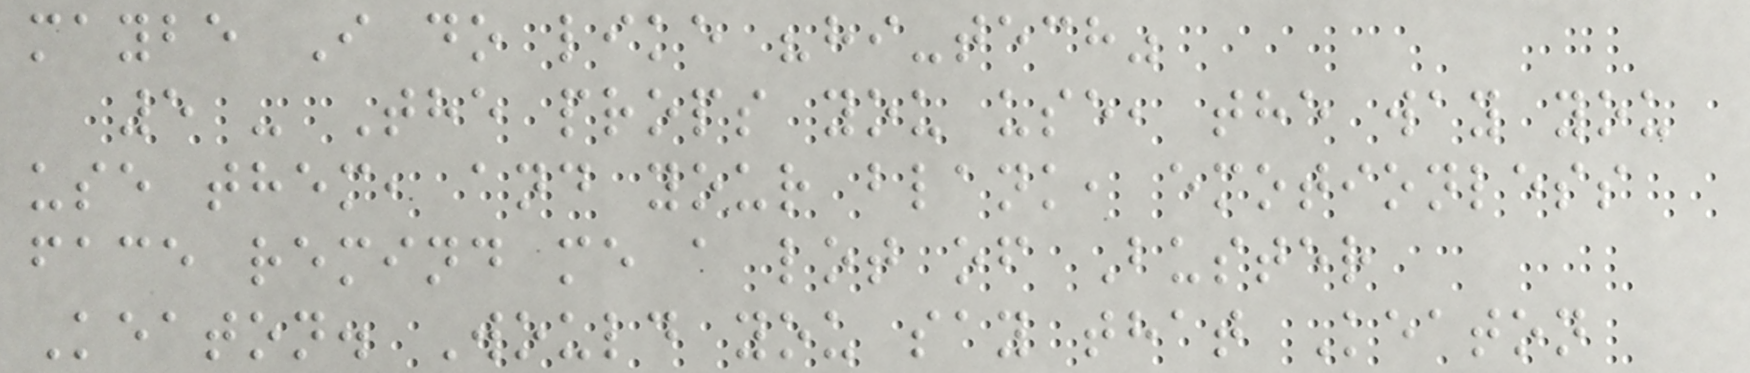maybe I do like "hi-tech"
5 - The props you use, the way you
use them, and your blank, emotionless
face remind me a lot of Buster
Keaton. Would you say that Keaton
